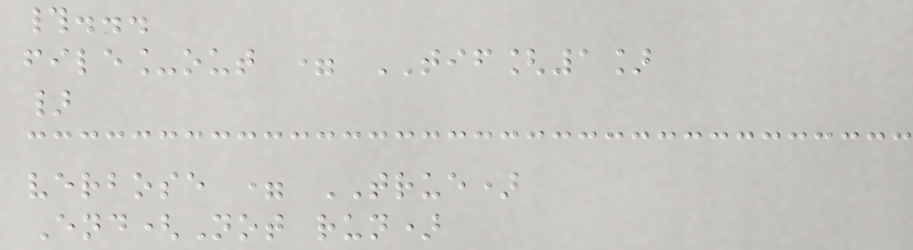#...
file_out = TIF[1]
}
verbose = TRUE)
End(Not run)
